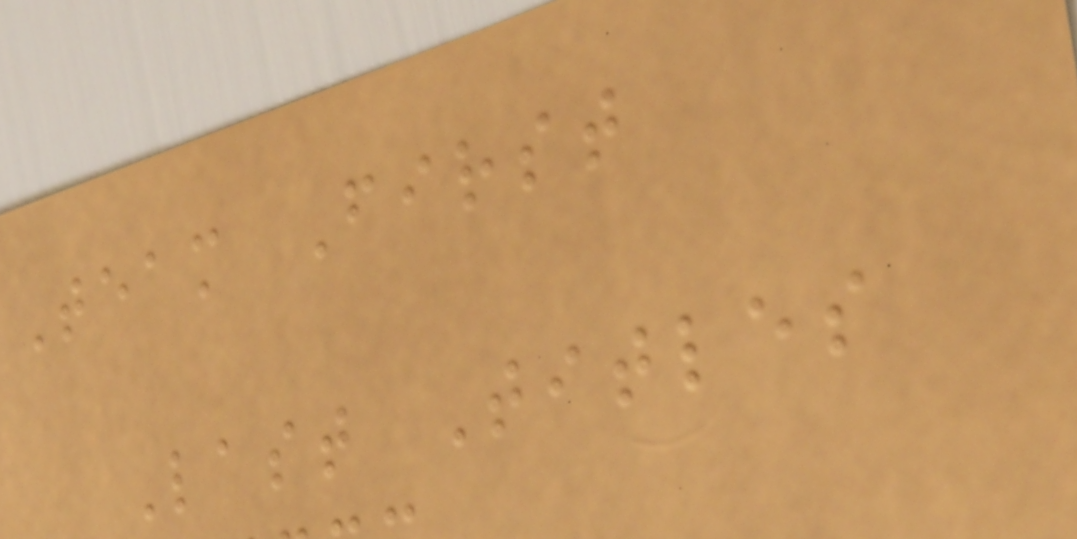Team First
Last Titles
